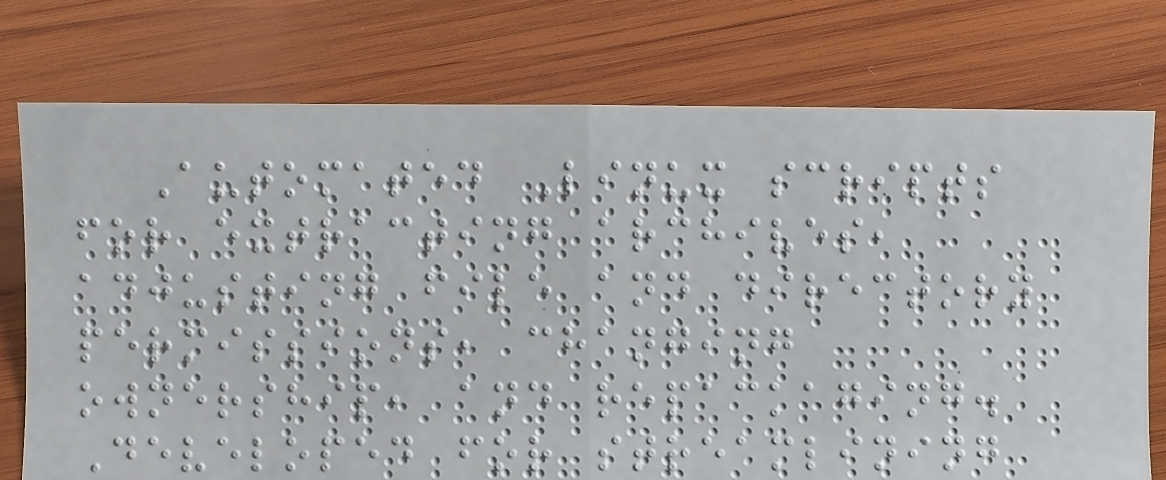Automated Linux scripts
for extracting archives,
adjusting file and directory
permissions, changing
ownership, and repackaging.
Developed for streamlining
